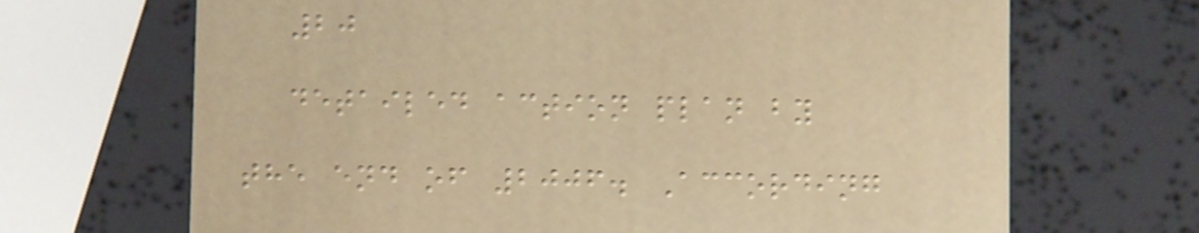20
detailed action plan by
the end of 2006. According
